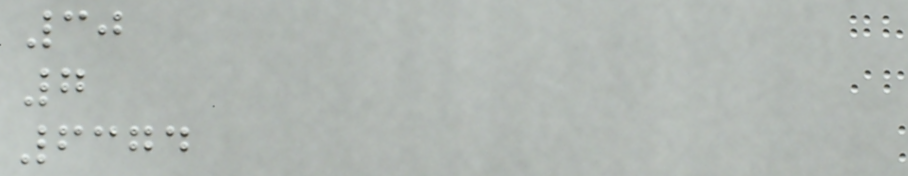30
7
6374
